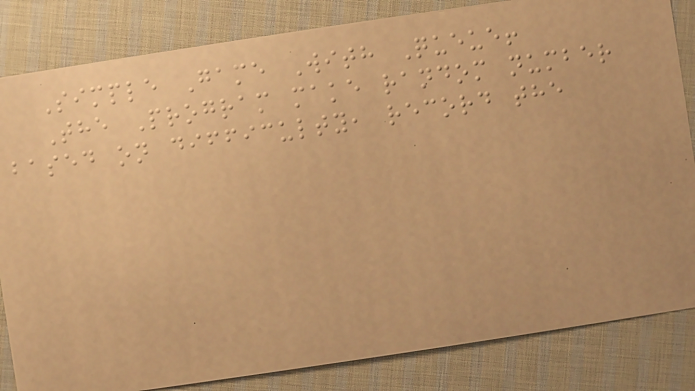Simple Game With Queue!
The Program make random number
based on difficulty, record the
